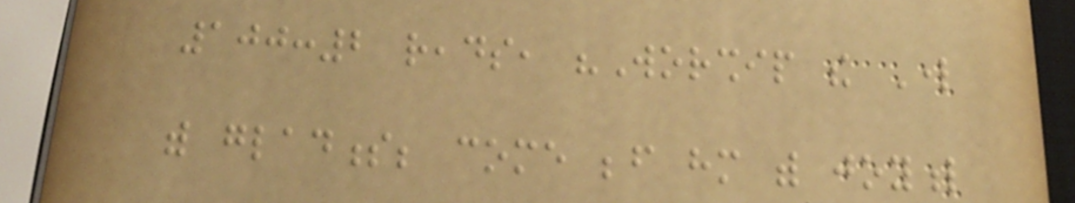100:2 reads, "Worship the Lord
with gladness; come before him with joyful
